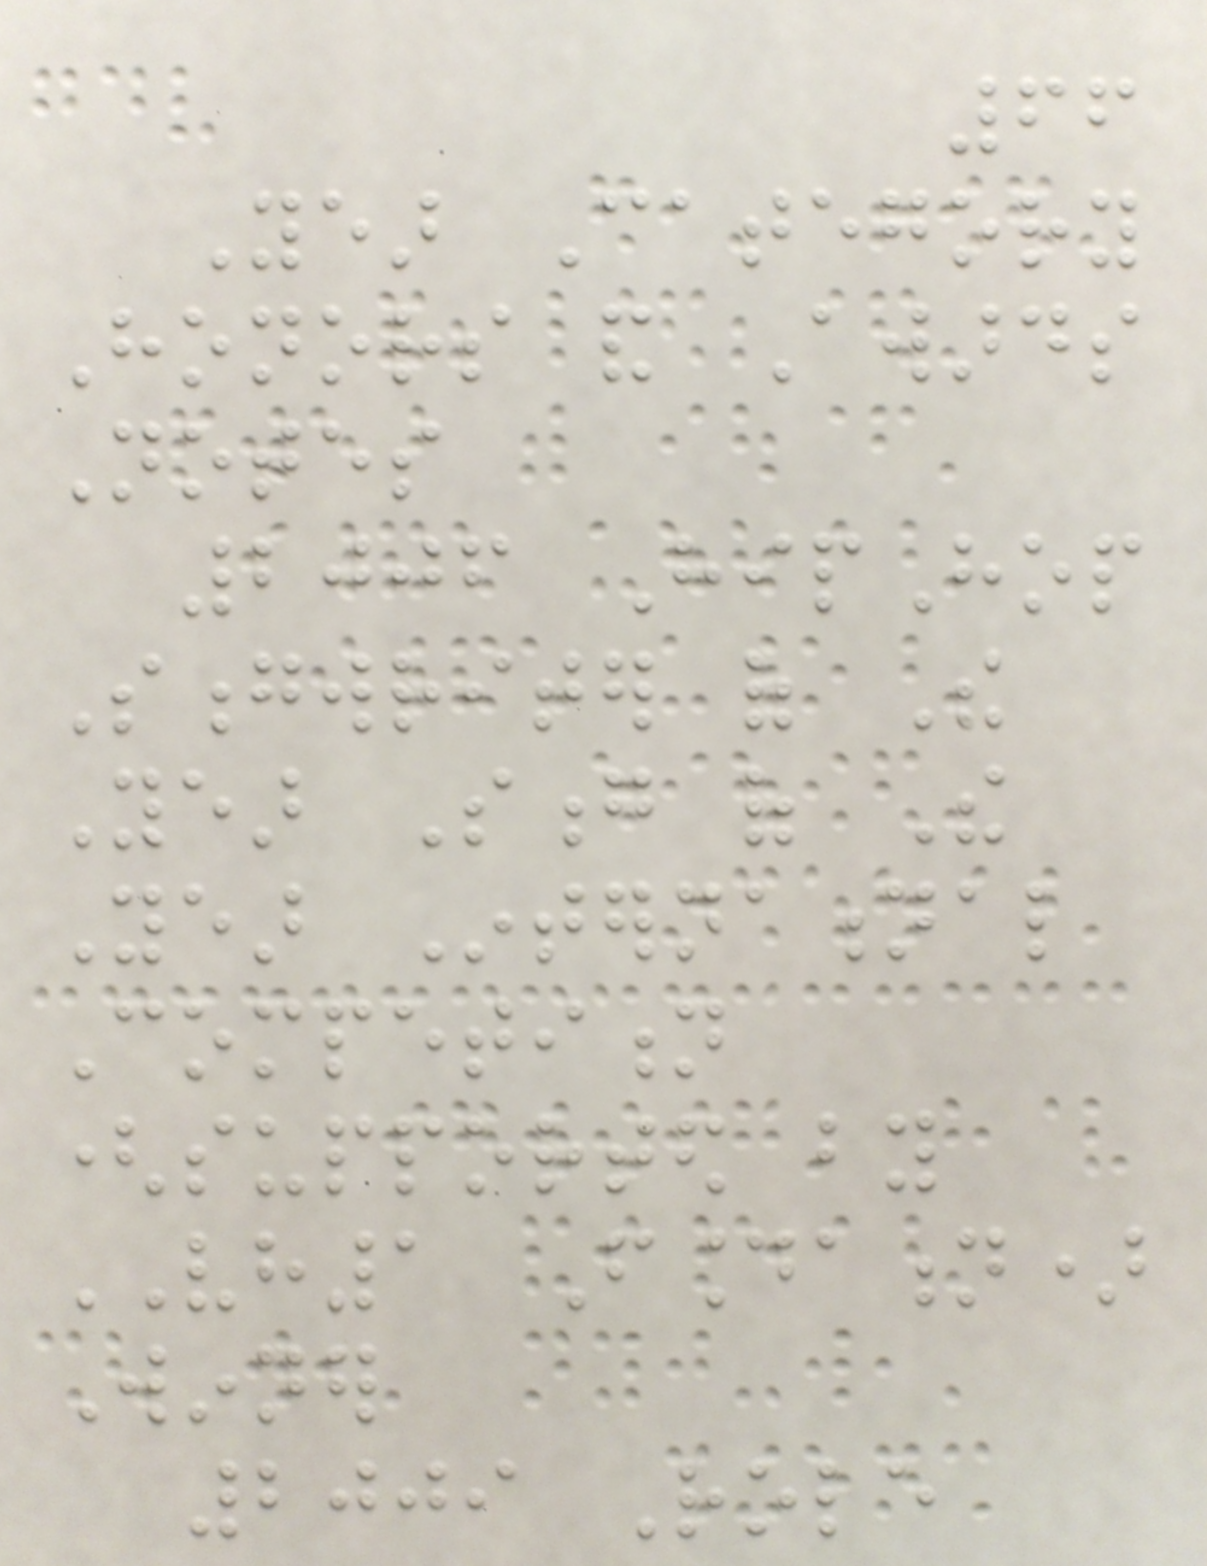66
Year Category
Honors and Awards
Notes
2006 HipHop
Songwriter of The
Year Song of The
Year International
Competition
(supported by
VH1 Foundation)
Winner
2009 Role
